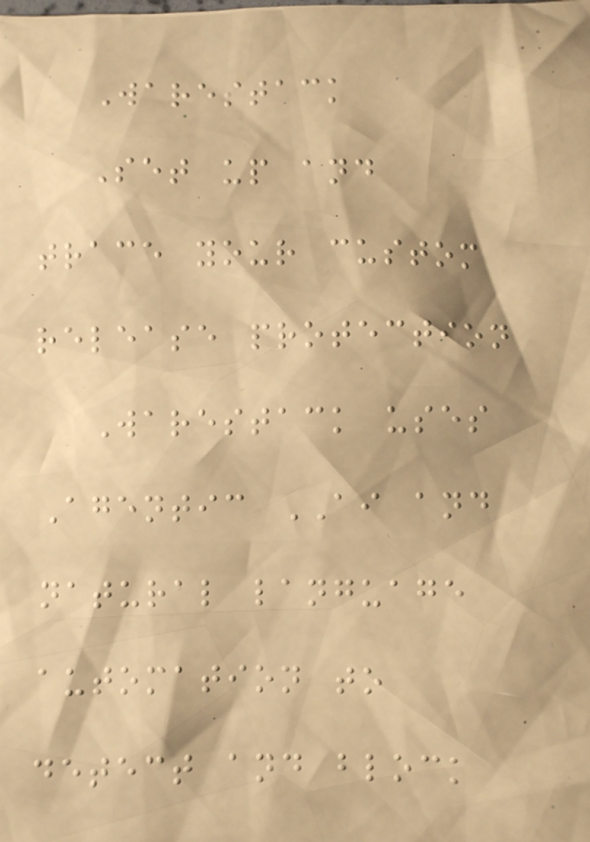Warestack
Set up and
trace your custom
release protection
Warestack uses
Agentic AI and
natural language
automation to
detect and block
